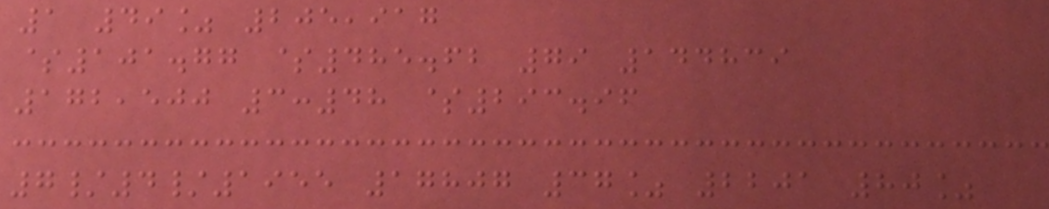1 49% 205,917
$101.77 $485.62 79 144839
172,500 3:48 $293.96
7/4/1955 17807 37% 2201 80%
